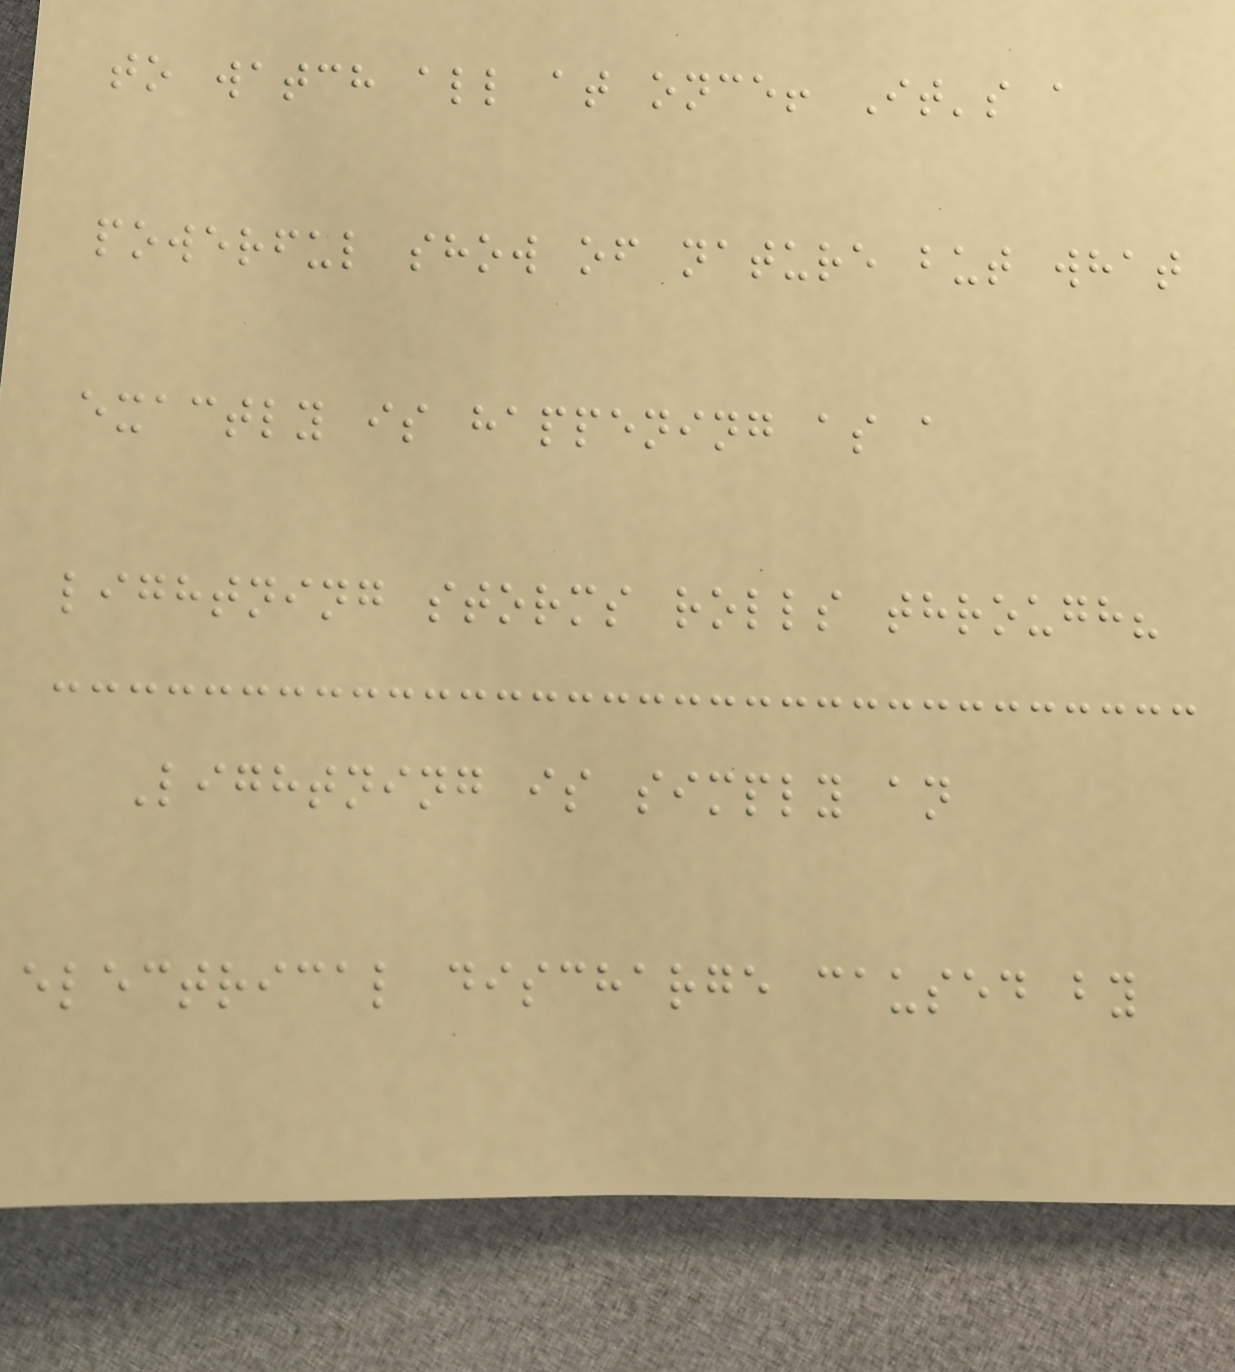to watch all at once! It's a
powerful show of nature but what
exactly is happening as a
lightning storms rolls through?
Lightning is simply an
electrical discharge caused by
